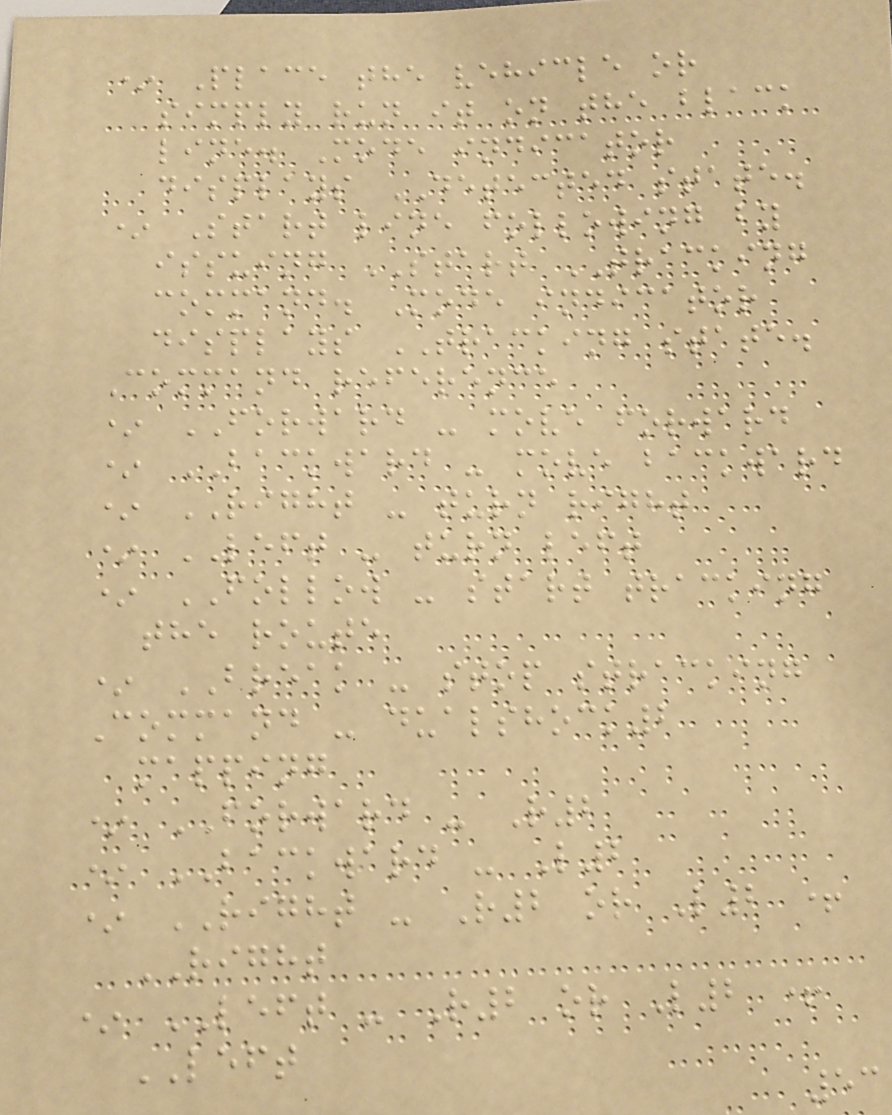* Place the vehicle or
simply run it on the black
line. Mode indicator
displays DETECTED state.
* Start line following by
issuing START TRACKING
command. Mode indicator
displays TRACKING state.
Command reference
* FORWARD - move forward
* BACKWARD - move backward
* RIGHT - turn right
* LEFT - turn left
* FOLLOW - start tracking
the route
* BREAK - stop stracking
Command - dualshock2
mapping
* FORWARD - R2
* BACKWARD - L2
* RIGHT - R2 or L2 +
RIGHT
* LEFT - R2 or L2 +
LEFT
53
